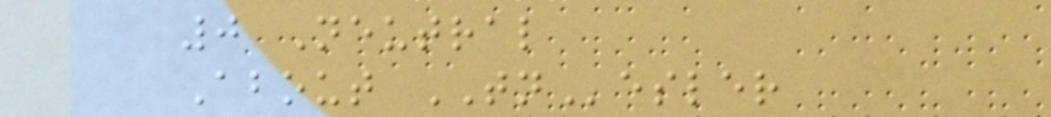0 Neutral
About TNesler
